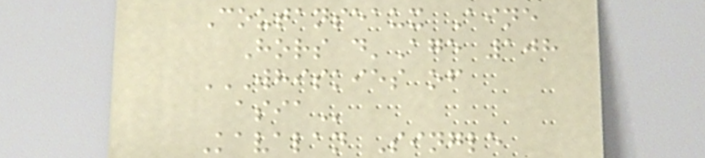Coutanseaux Aine
Hors d'Age 108
WHISKIES OF
ASIA
Kavalan Single
